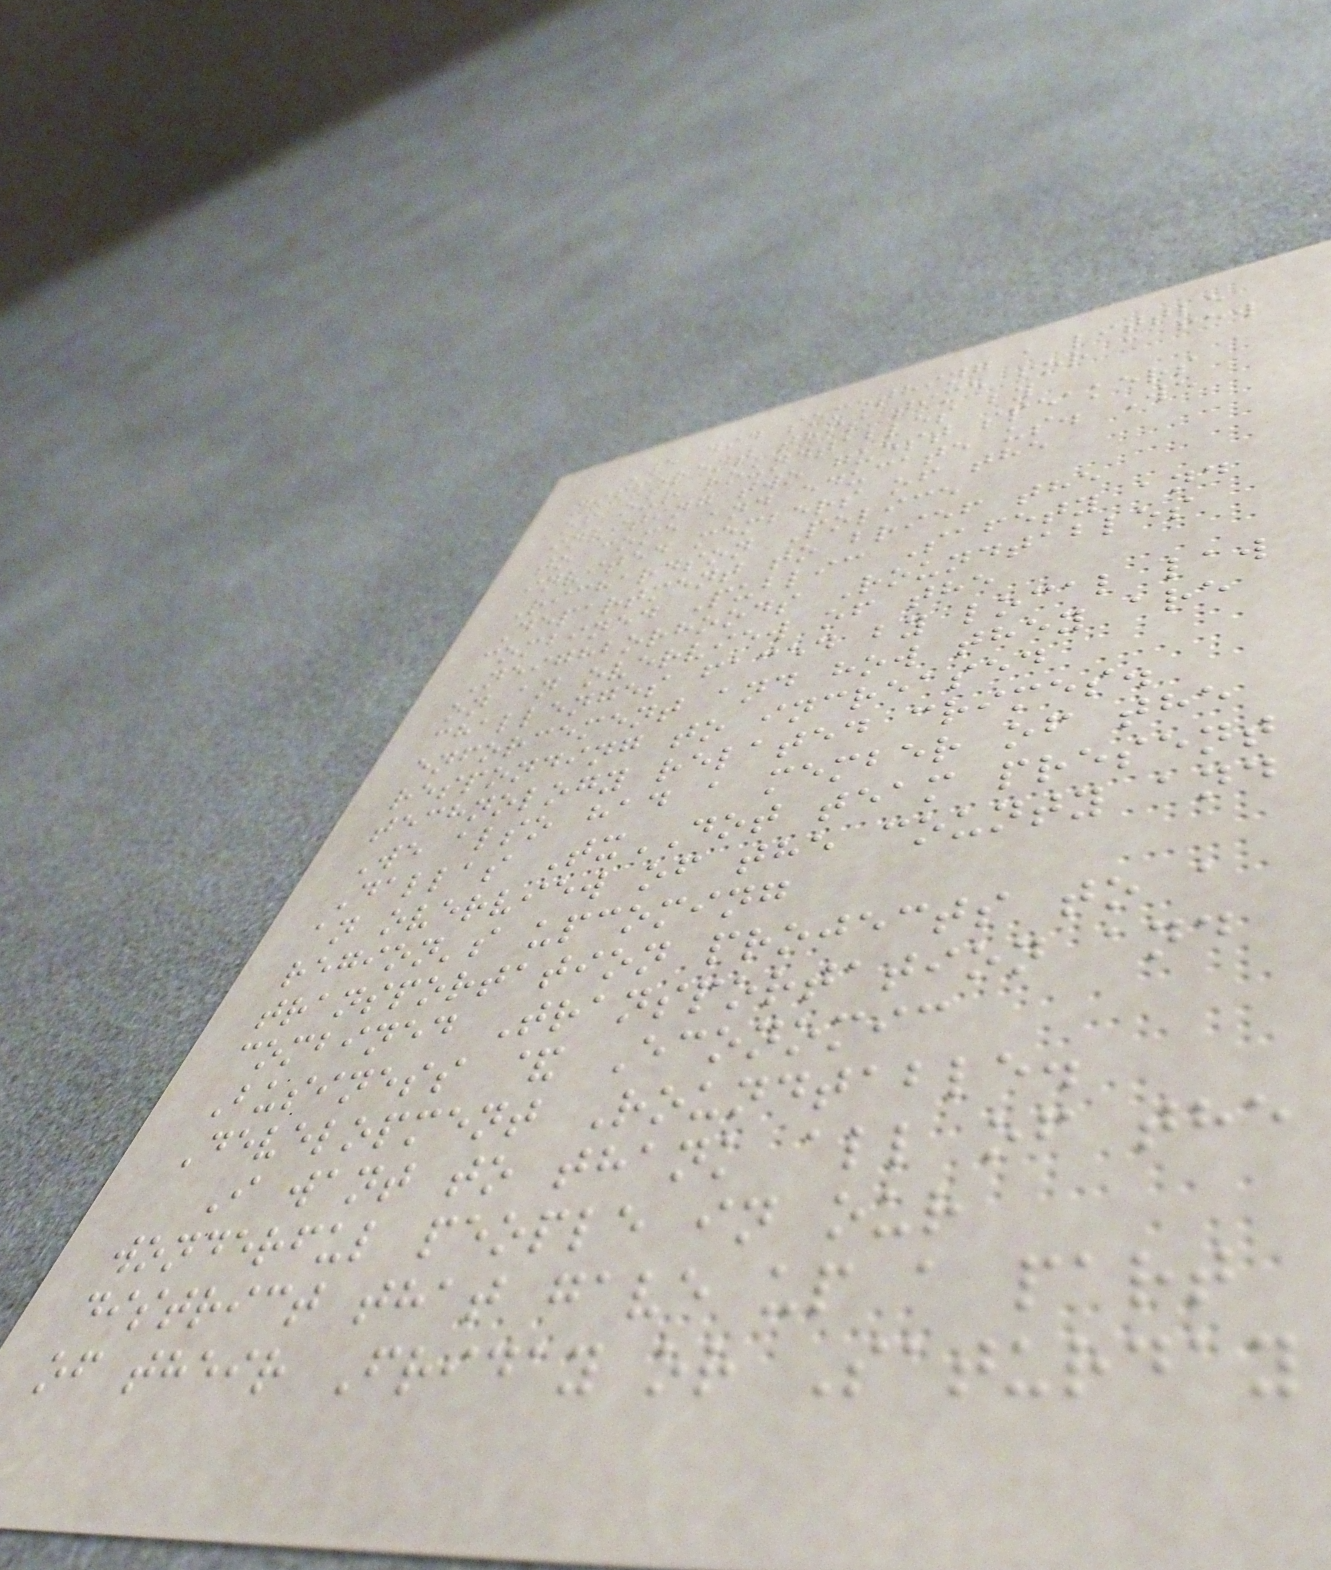We did something a little
different this time for a few
of our roundtables by
inviting two guest speakers
to come and educate us. We
invited members of the
Richardson Police
Department to brief the
combined Public Safety and
Neighborhoods Roundtables
on an overview of the
challenges faced by local law
enforcement and how they are
responding to increased
technology related crimes.
We also had a member of the
Dallas TxDOT team present
an overview of the county and
region's upcoming
transportation projects to a
combined Transportation and
Business & Economic
Development Roundtable.
I want to thank all of the
wonderful people in our
district that gave up a part
of their Friday or Saturday
